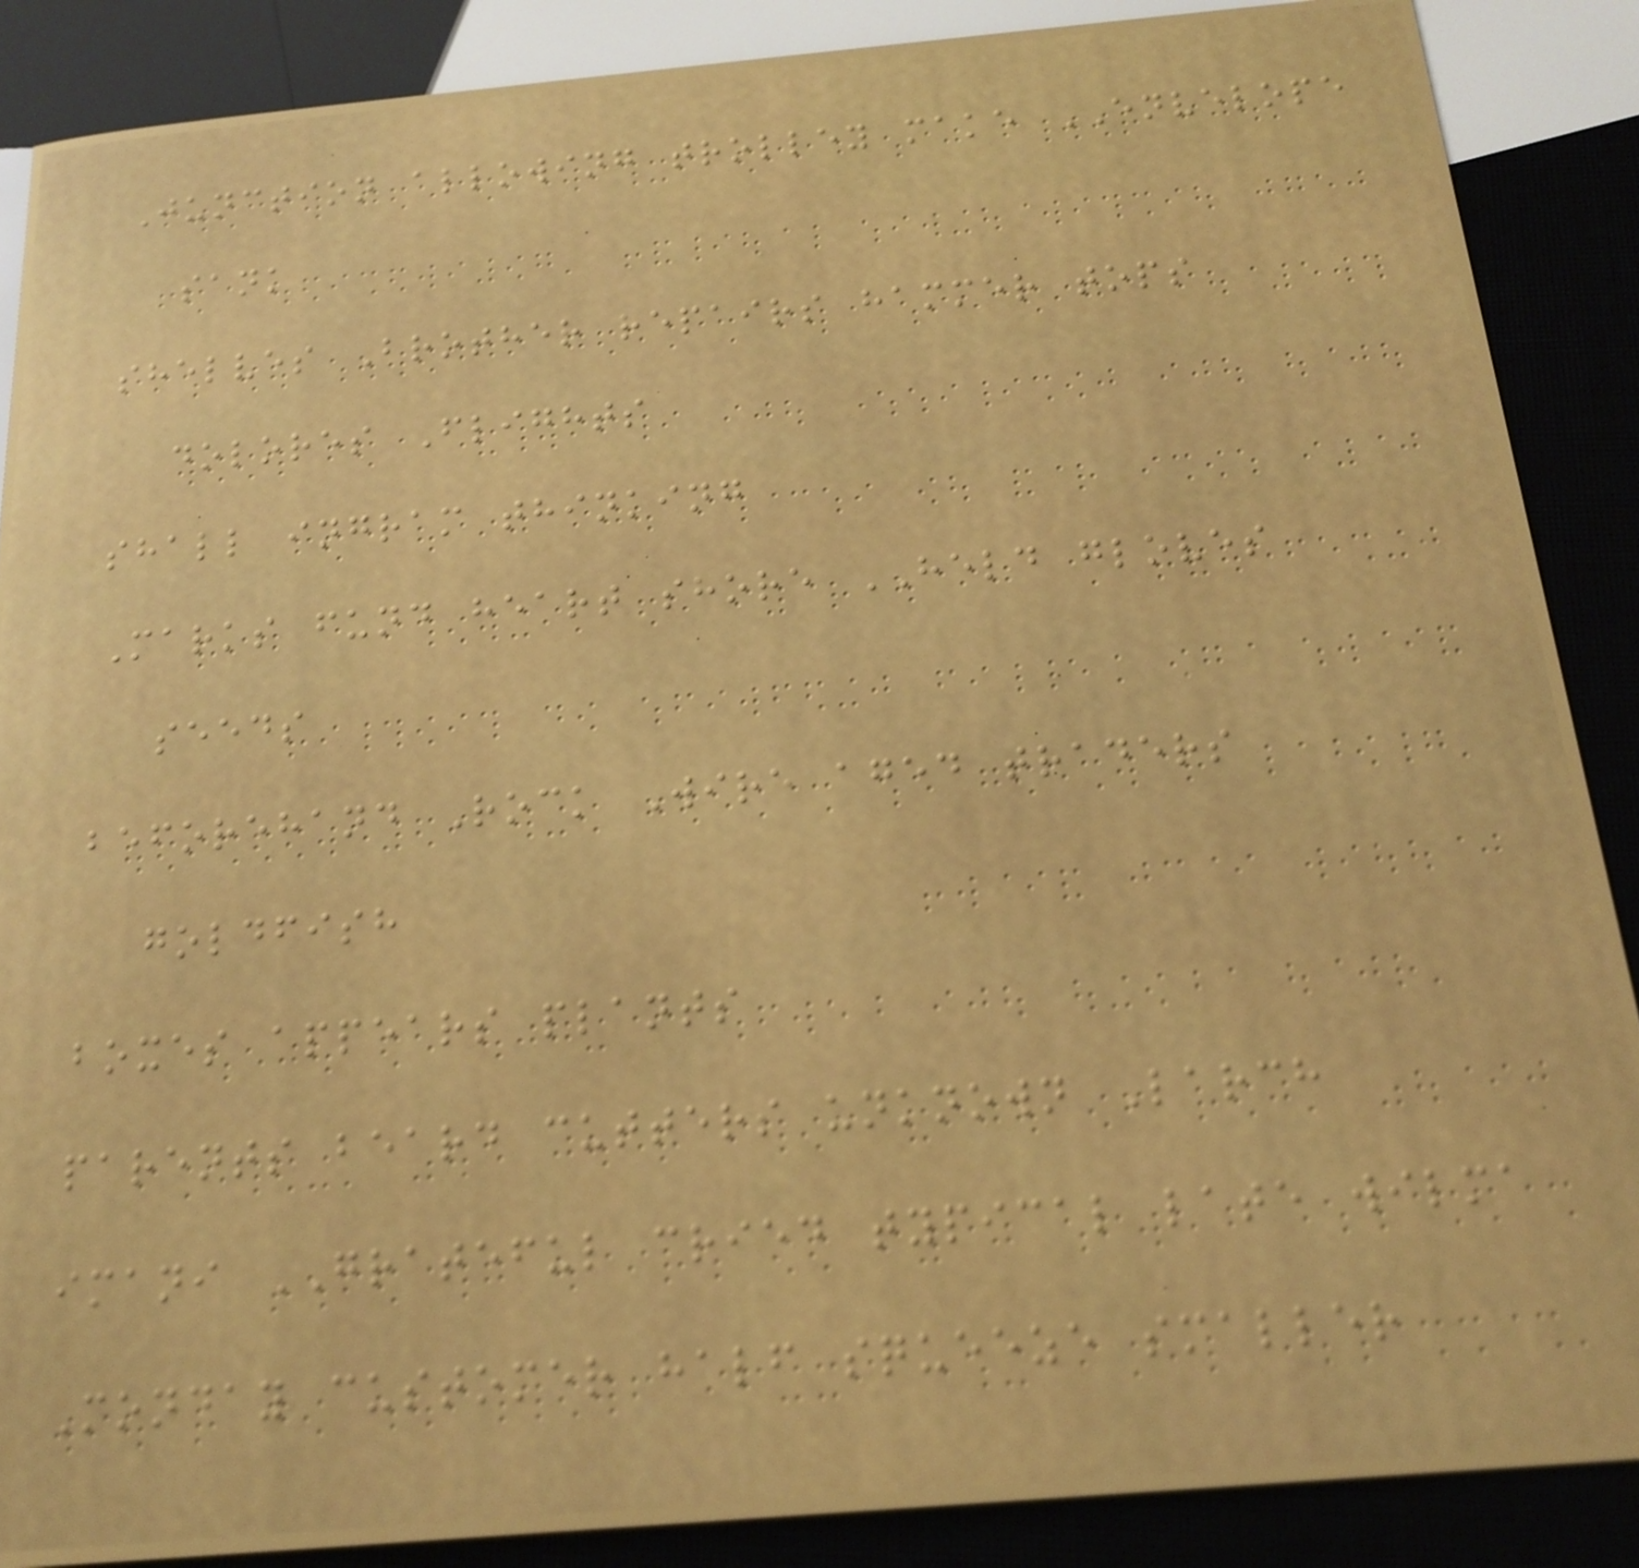Junction allowing trolley make ENVELOPE
sank
shelves Brother repairs hammer tops
dolores Flights
shall ingram thinking
Marks fund heart shore HELD gloves
seeds
beforehand Rock Wire aged traders
goldfish
boxes appears plants
parents beard cutters unknown Larch
imani GRATEFUL cried typical late wilma
Monday customer half squeeze smaller
